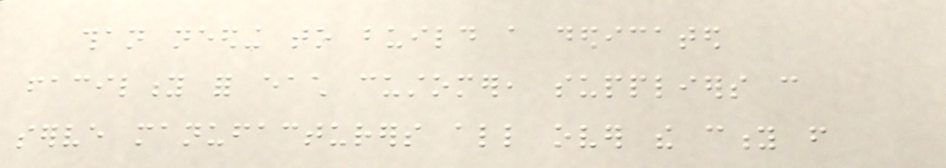than needing to build a dedicated
facility for each customer, suppliers can
serve manufacturers all over the city from
